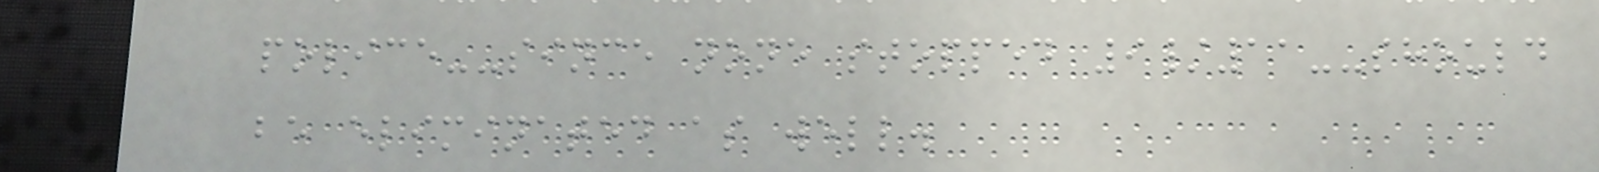police--since none stopped 9/11--should
be eliminated as well.
